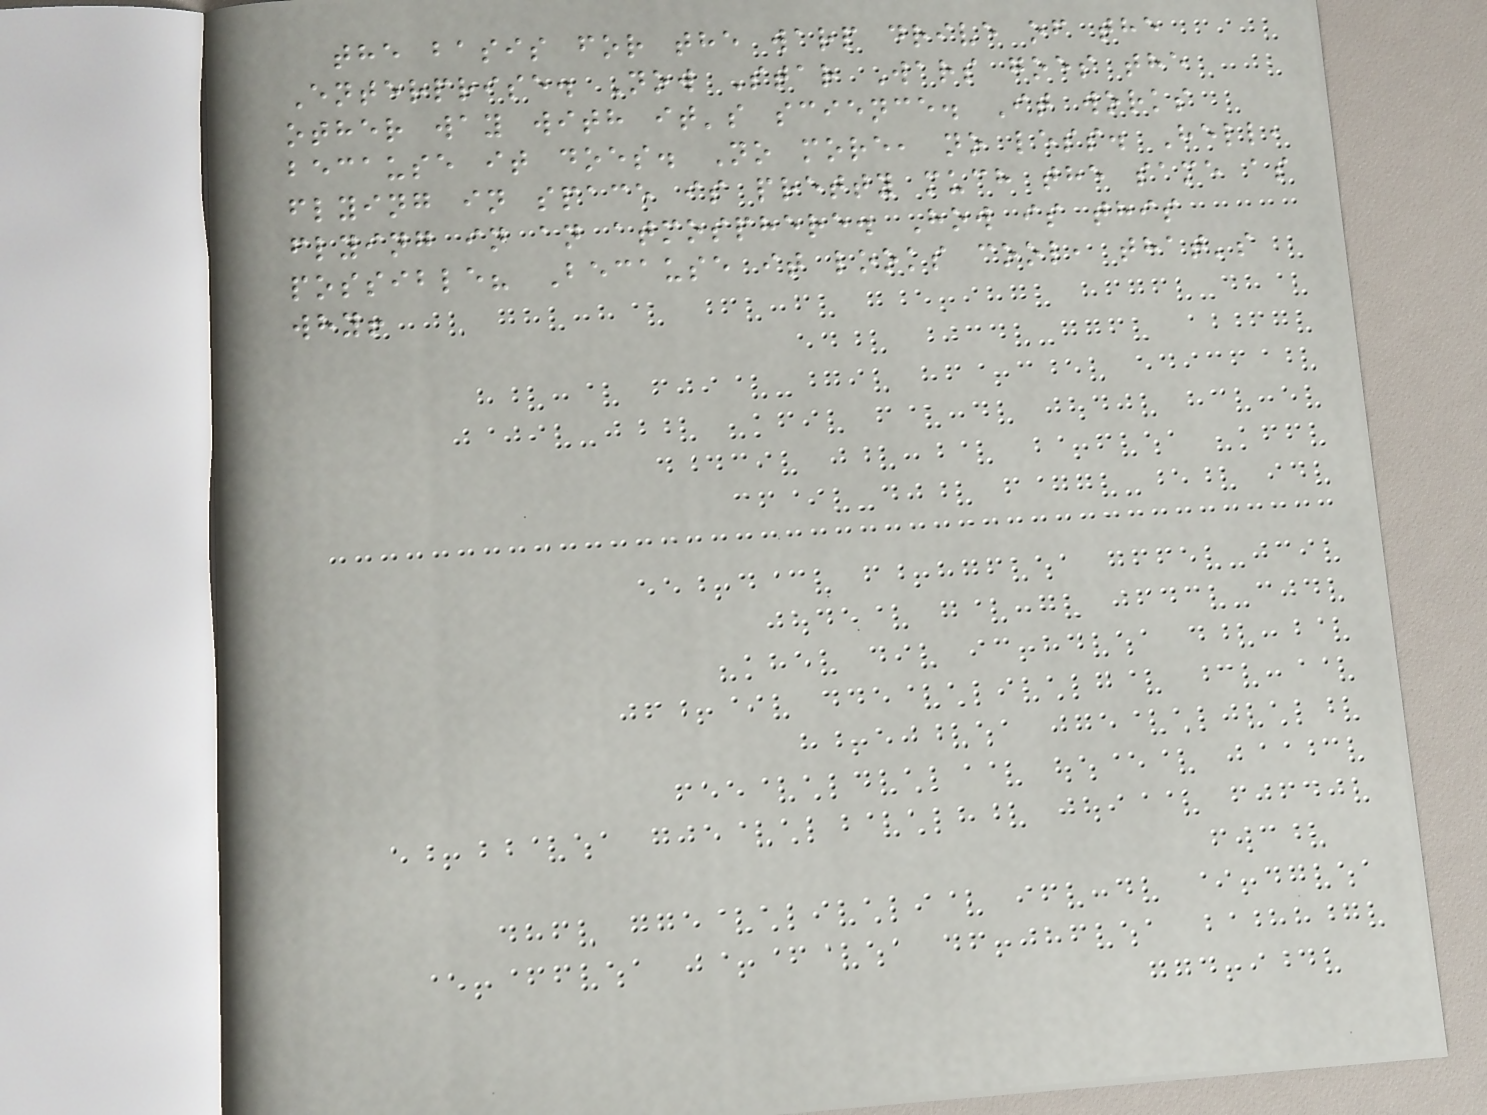the basis for the warp drive of the
Enterprise. Now Star Wars goes the
other way with it's science. It works
because it does. No more, no less. Hell,
flying in space is pretty much the same as
flying in an atmosphere. How is this
possible? Because it looks cool, that's
why!
